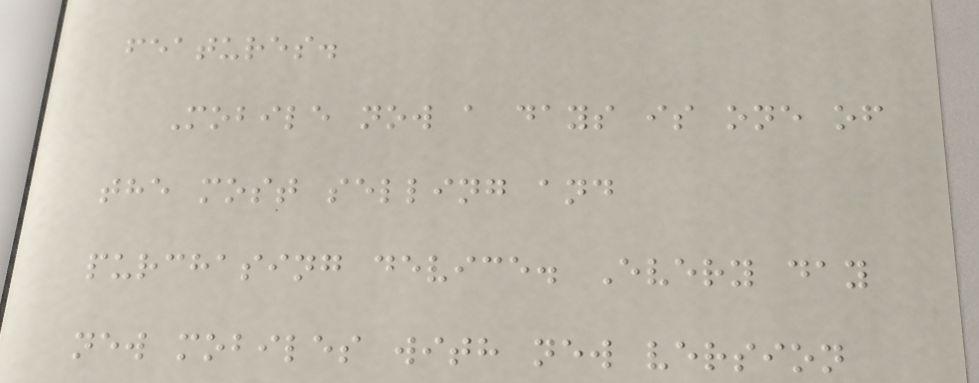features.
Mobile now a days is one of
the most selling and
purchasing device. Every day
new mobiles with new version
